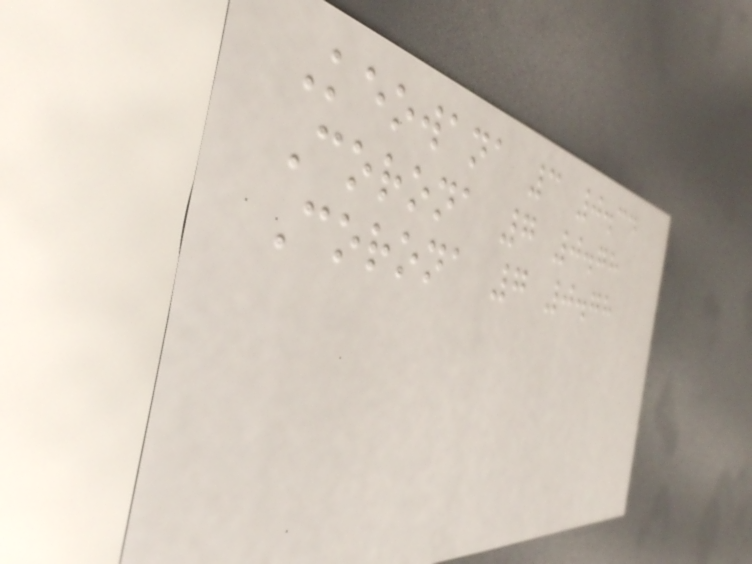Keowana 3 0.34
Corona 7 0.78
Corona 7 0.78
